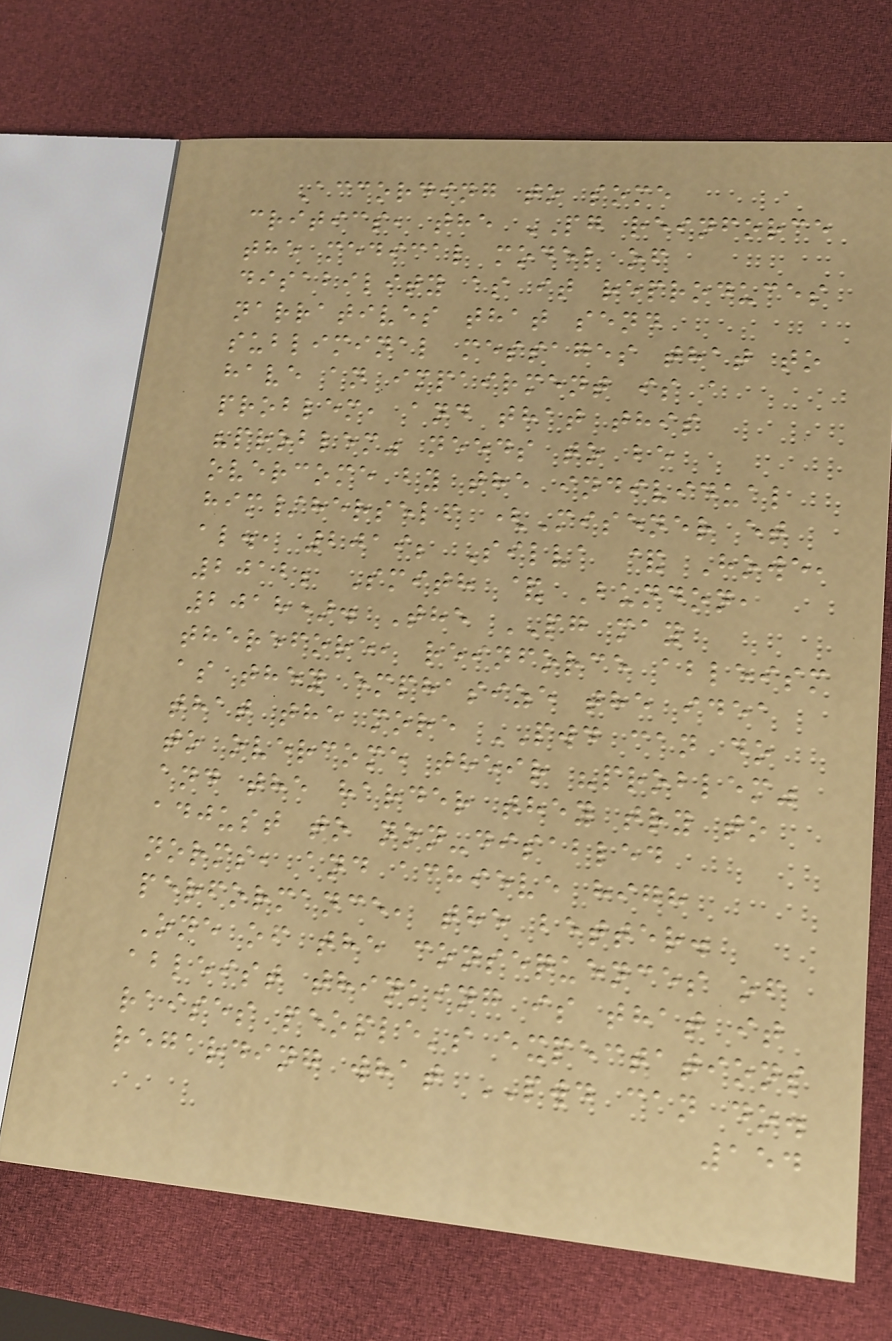According to some
critics, the PG reinforce
the medical model of
disability as it reproduces
narratives that send
subliminal messages that to
have an impairment is a
problem, and that this
"problem" needs to be
overcome by the individual
him/herself (Misener et
al., 2019; Silva & Howe,
2012; Smith & Bundon,
2018). The PG may
therefore, reinforce ableism
as they emphasize the idea
that the more PWD can do
to overcome their "problem"
and the harder they try to
adjust to non-disabled
norms, and achieve high
performance, the better.
One of the consequences of
ableist thinking is that it
raises people's expectations
regarding what PWD can do.
154
